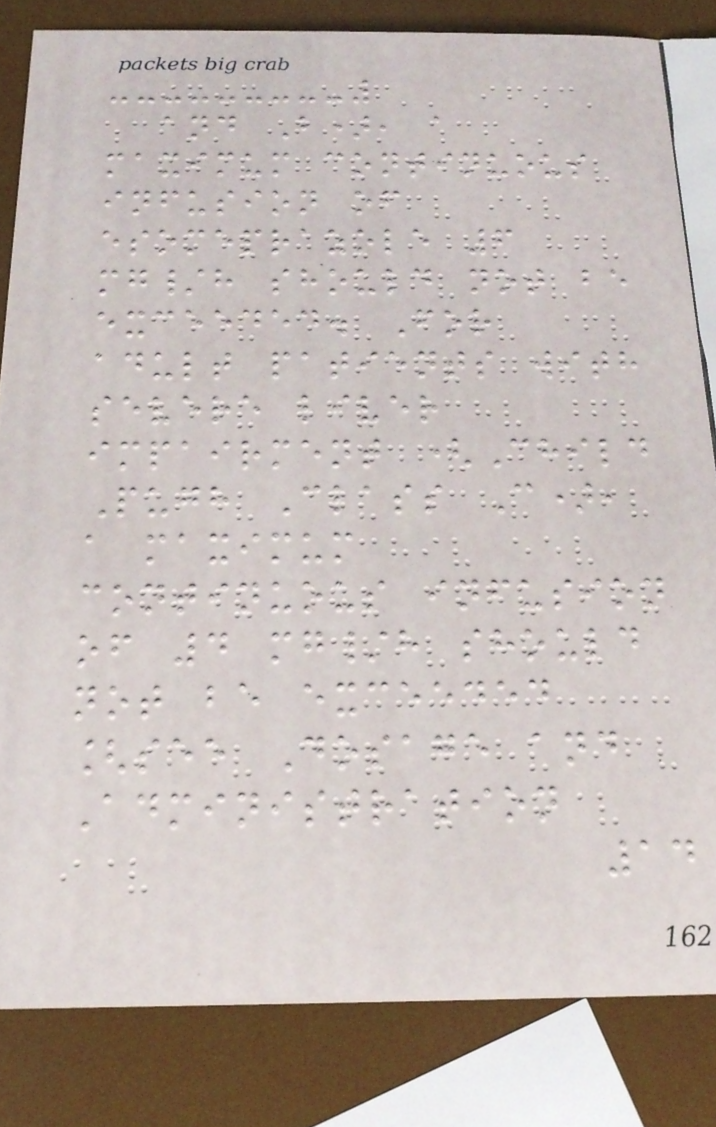and B), a
maximum continuous
infusion of
esomeprazole 6
mg/h should not be
exceeded. For
adult patients with
severe liver
impairment (Child
Pugh Class C),
a maximum
continuous infusion
of 4 mg/h should
not be exceeded
[see Dosage and
Administration
14
